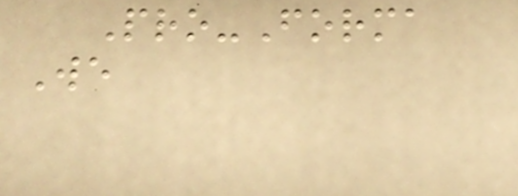Pro-Forma
We
